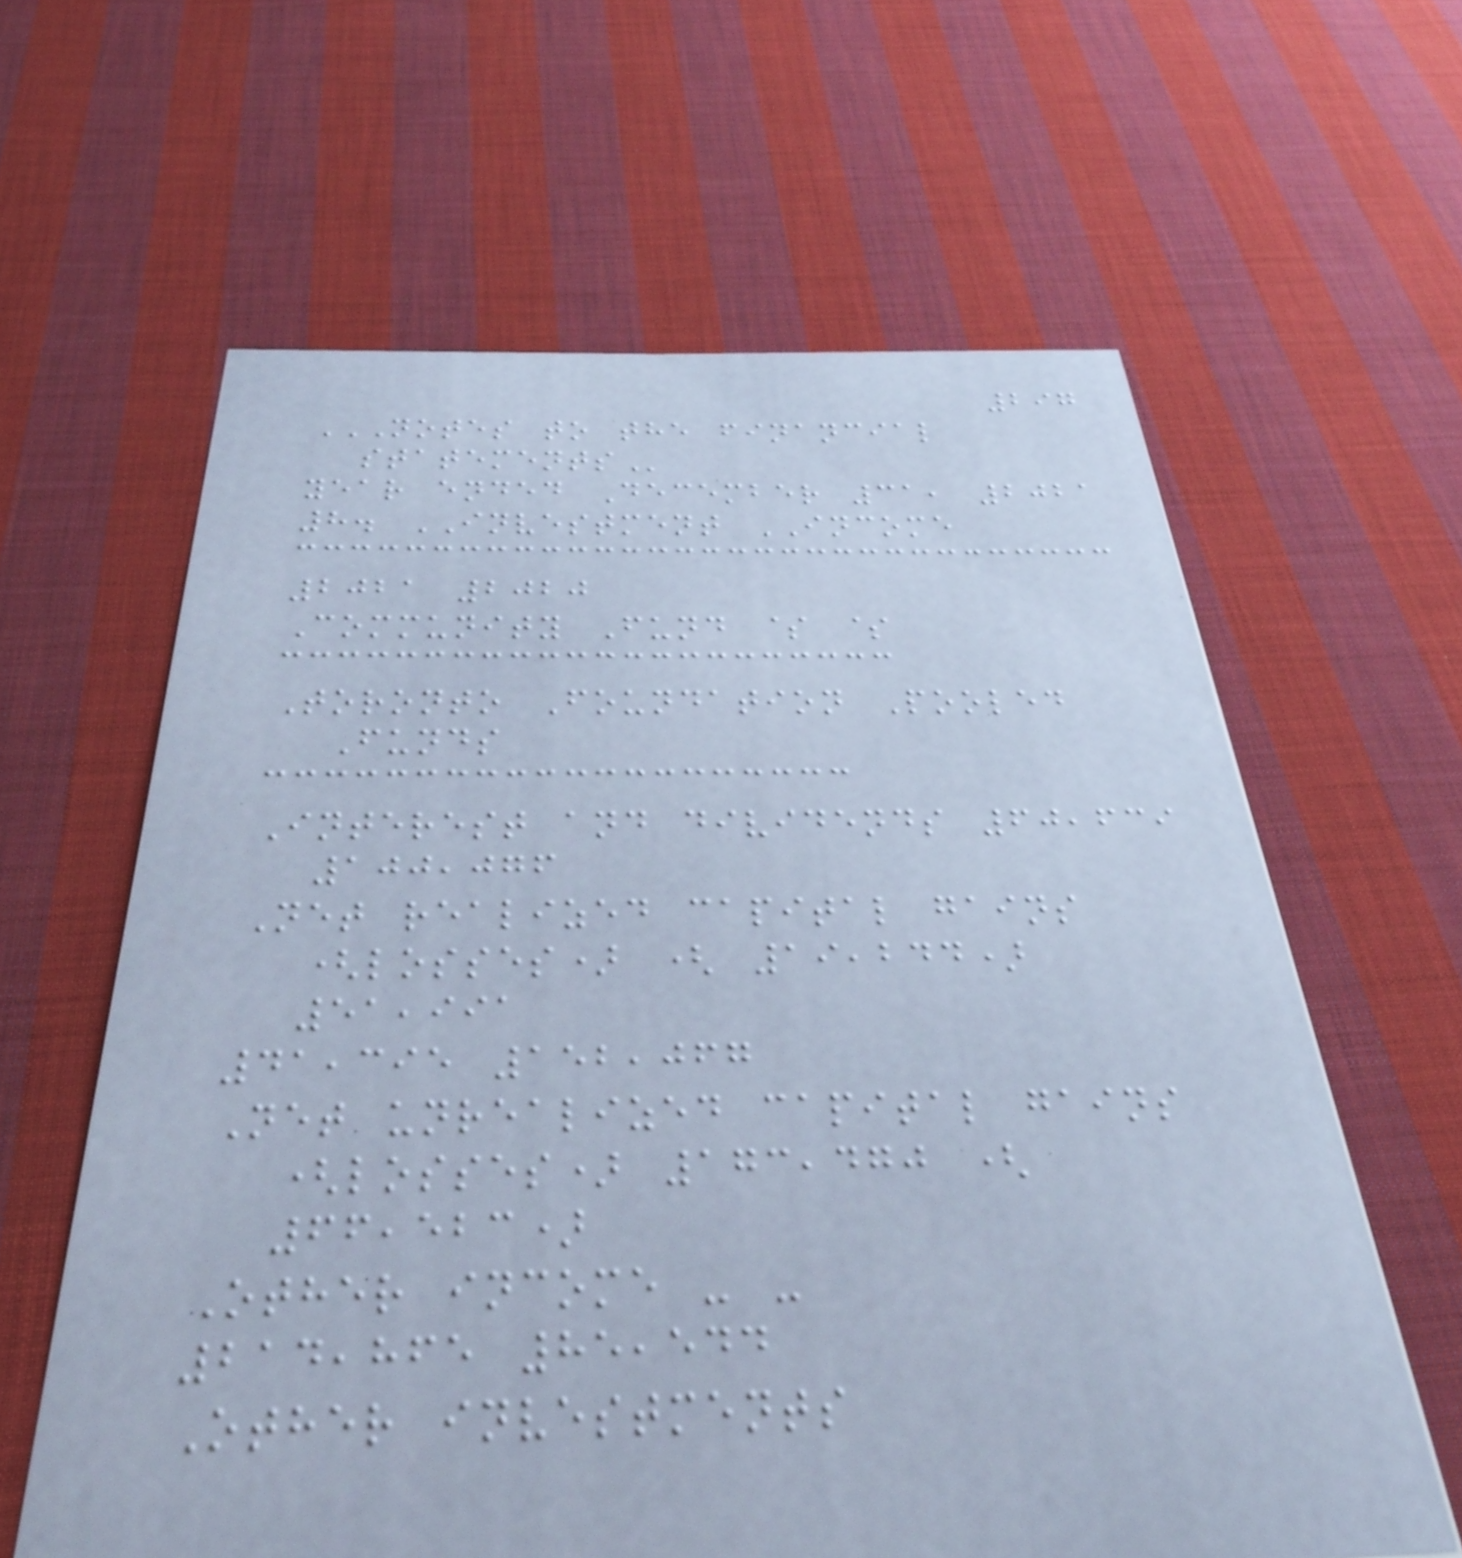297
NOTES TO THE FINANCIAL
STATEMENTS
year ended December 31, 2021
8. INVESTMENT INCOME
2021 2020
Community Fund $ $
Toronto Foundation Pooled
Funds
Interest and dividends 60,639
100,076
Net realized capital gains
(losses) ( 19,244)
51,991
41,395 152,067
Net unrealized capital gains
(losses) 173,470 (
66,523)
Other income - -
214,865 85,544
Other investments
